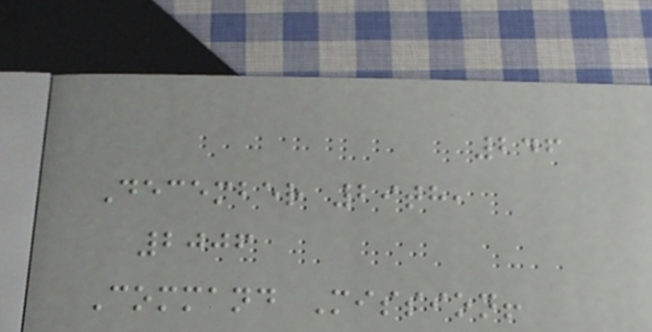246
December 29th,
2006
Command Mission!
